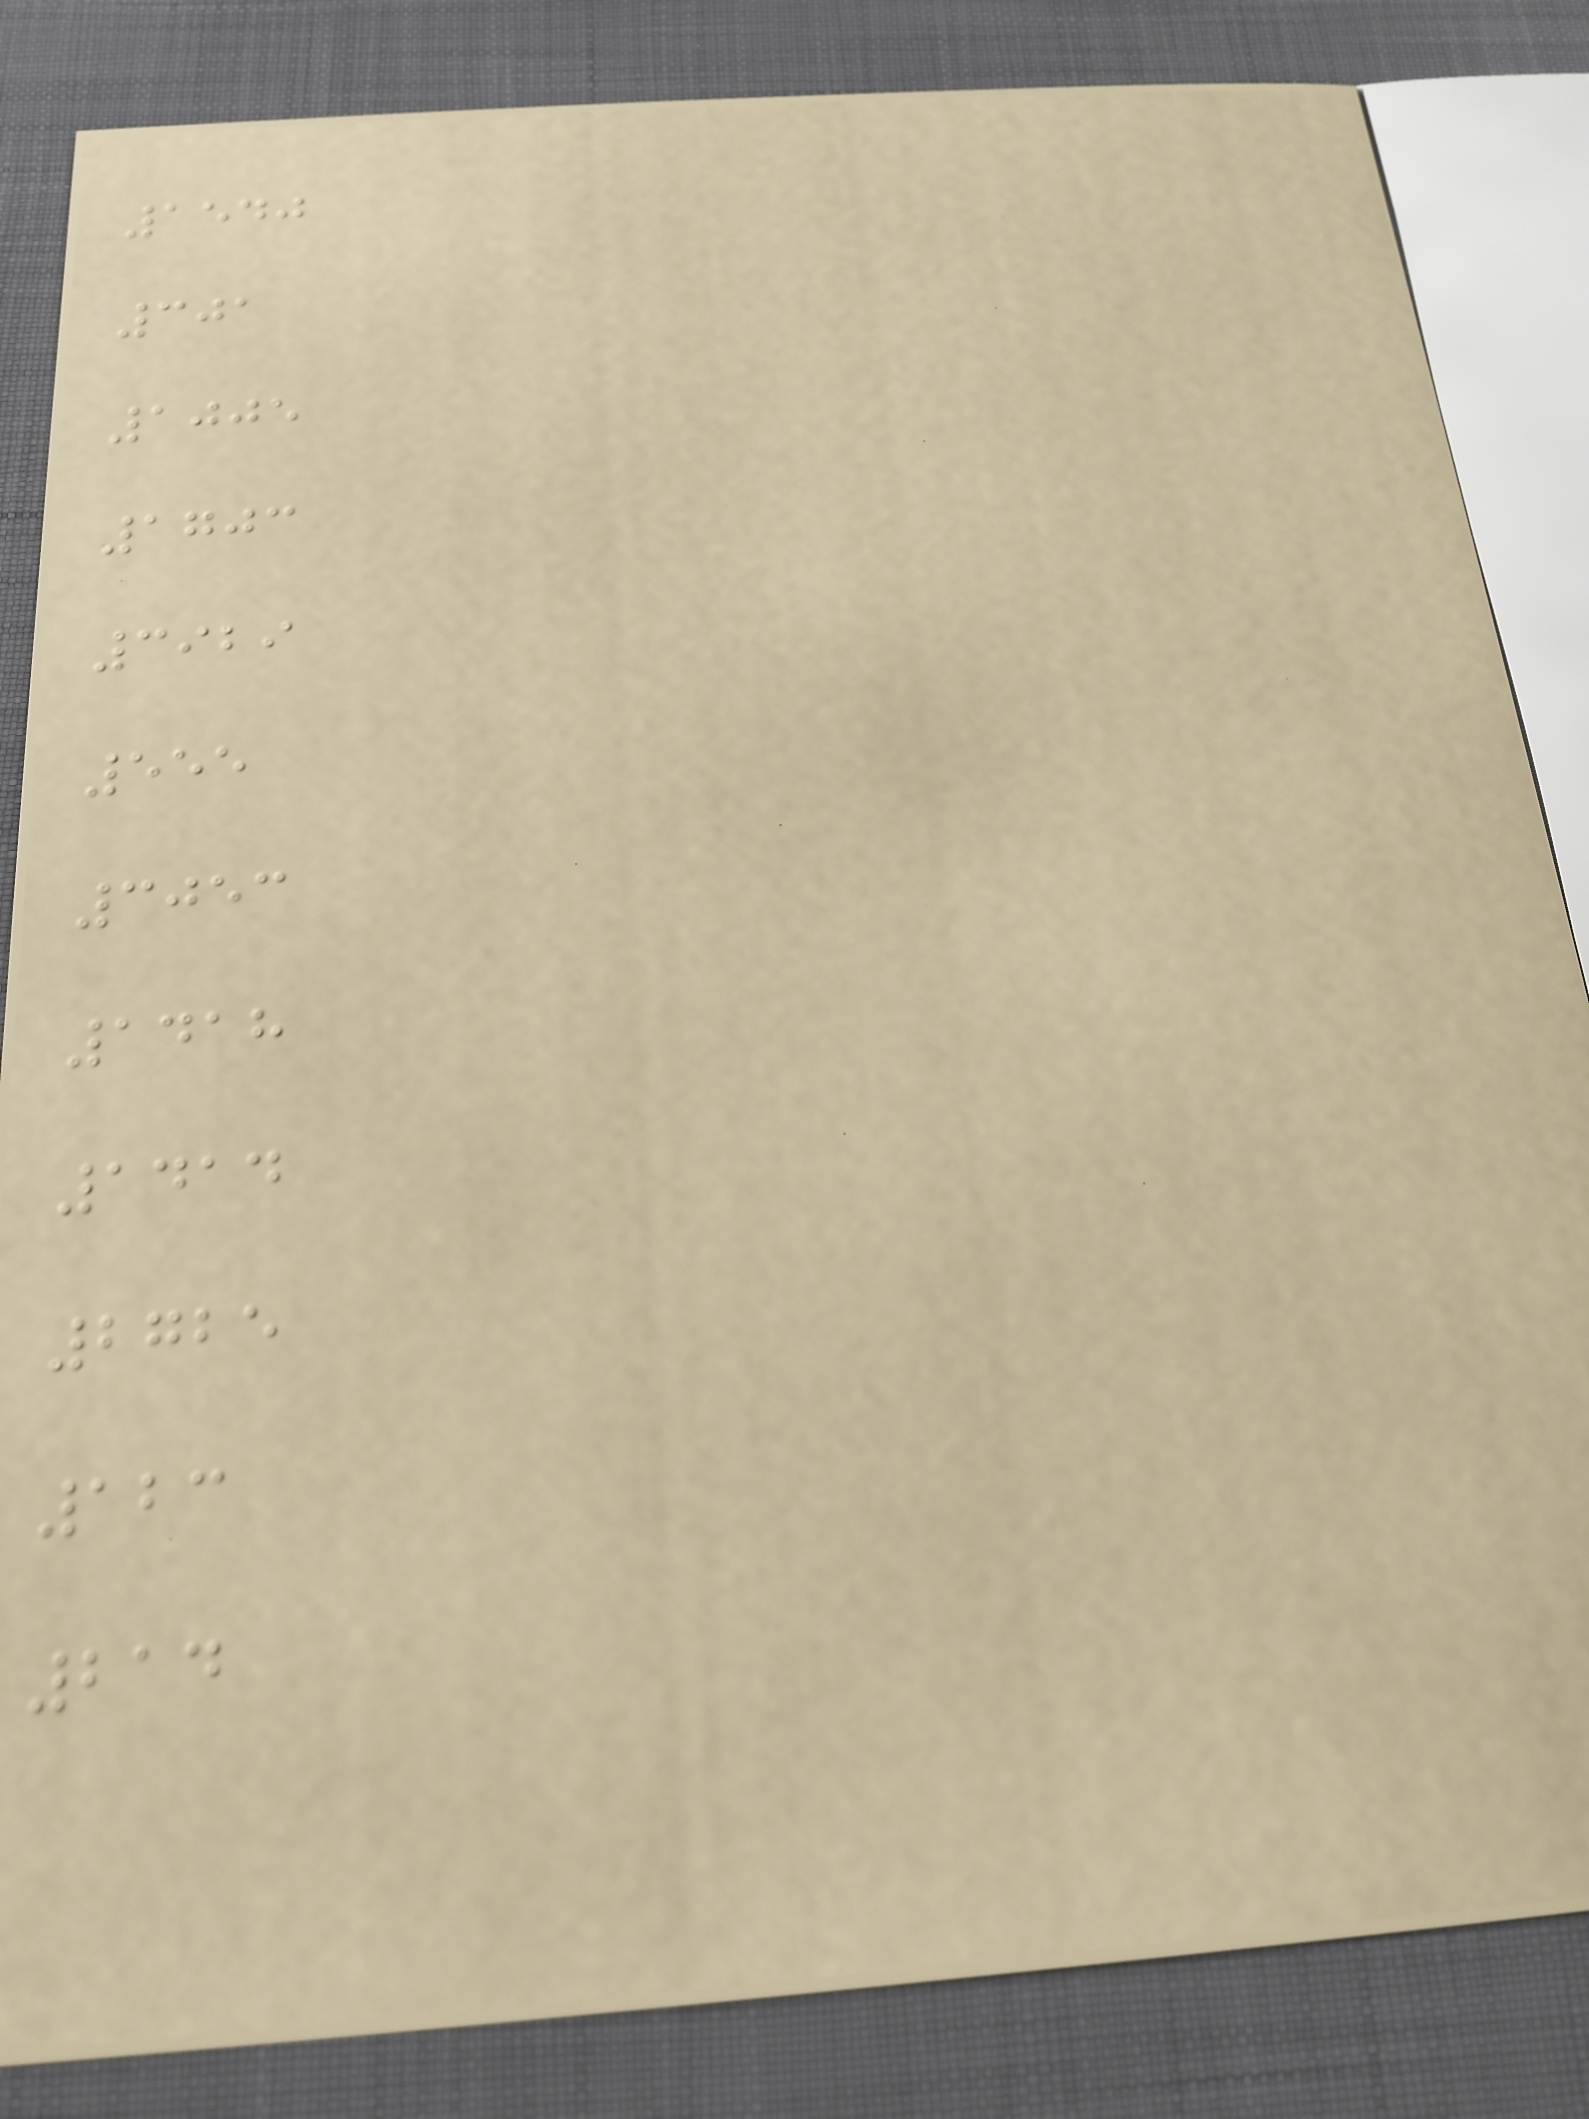1540
301
1005
1703
3929
555
3053
1418
1414
2725
123
214
